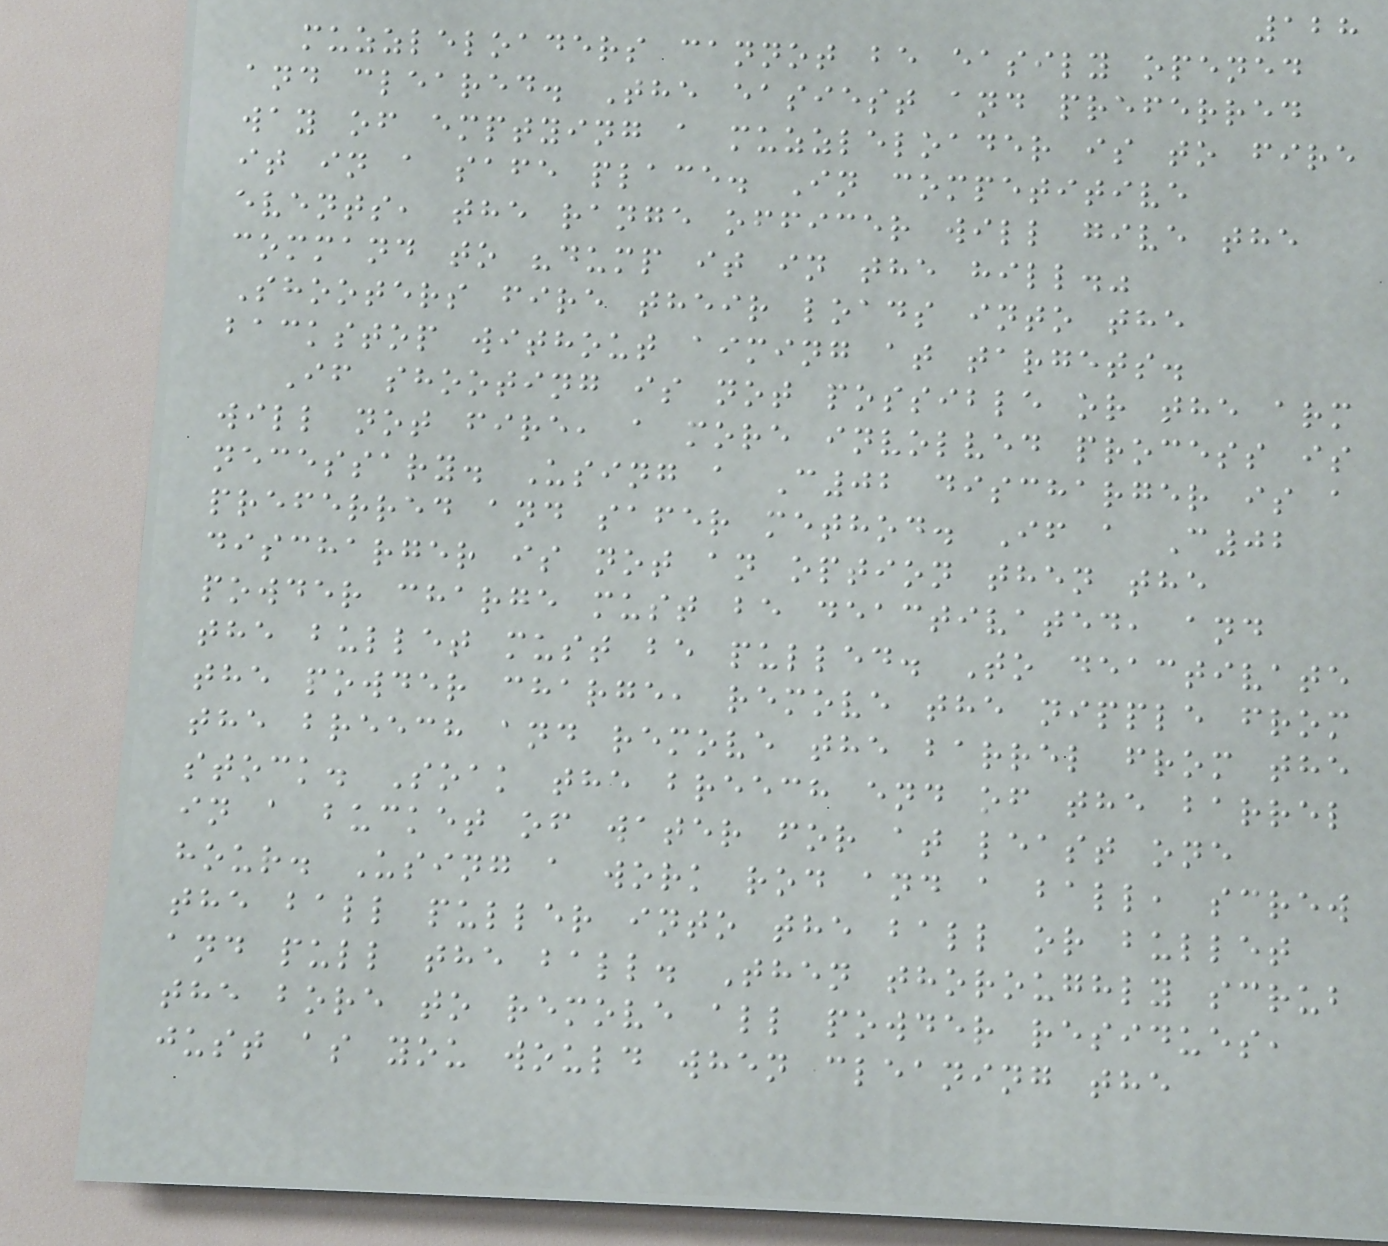128
muzzleloaders cannot be easily opened
and cleared. The easiest and preferred
way of emptying a muzzleloader is to fire
it in a safe place. In competitive
events, the range officer will give the
command to "dump it in the hill."
Shooters fire their loads into the
backstop without aiming at targets.
If shooting is not possible or the arm
will not fire, a more involved process is
necessary. Using a C02 discharger is a
preferred and safer method. If a C02
discharger is not an option then the
powder charge must be deactivated, and
the bullet must be pulled. To deactivate
the powder charge, remove the nipple from
the breech and remove the barrel from the
stock. Soak the breech end of the barrel
in a bucket of water for at least one
hour. Using a work rod and a ball, screw
the ball puller into the ball or bullet
and pull the ball. Then thoroughly scrub
the bore to remove all powder residues,
just as you would when cleaning the
